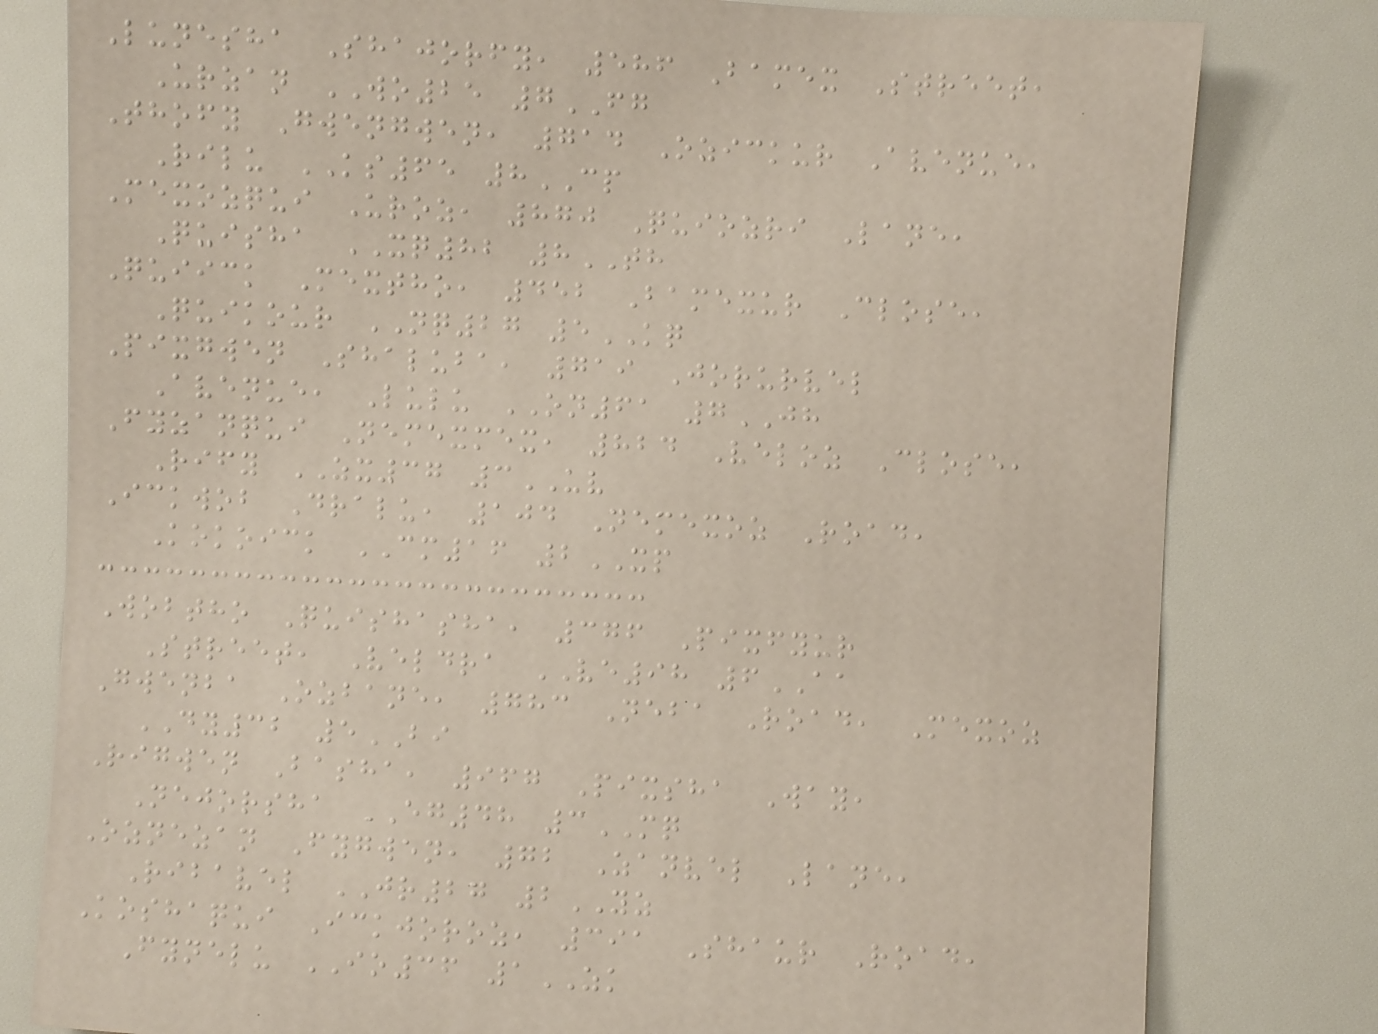Lunesha Shajorfy, 586 Bamex Street,
Urzan WO25 7FG
Thofy Gwengwen, 714 Ozickur Avenue,
Rilu KS65 8CP
Mexozqui Uroz, 870 Quiozri Lane,
Quisha XQ82 8TH
Quiick Mextho, 452 Bamexur Close,
Quikour NQ27 5KQ
Pixgwen Shaluba, 719 Jorurvel
Avenue, Lulu ON61 7JH
Fyzanqui Nemexmex, 824 Veloz Close,
Rify ZX37 3UV
Ickwob Dralu, 104 Nemexoz Road,
Kokoick CM16 2XP
Wobtho Quishasha, 376 Pixfyur
Street, Veldra VE98 6AA
Gwenba Ozbane, 783 Neba Road, Mexoz
DY32 5BI
Rigwen Basha, 967 Pixsha Way,
Nejorsha EG48 3MQ
Oznezan Fygwen, 72 Zanvel Lane,
Ribavel JR27 2YZ
Koshaqui Ickjoroz, 391 Shaur Road,
Fynelu IO36 1ZK
